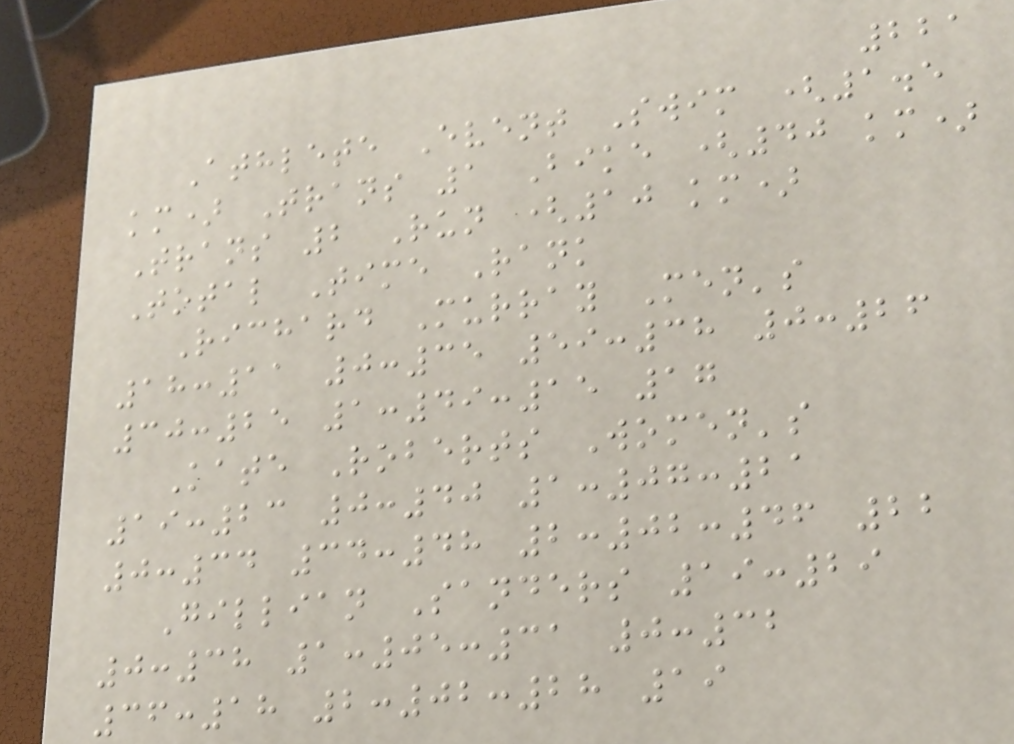221
Athlete Event Swim (1.5
km) Trans 1 Bike (40 km)
Trans 2 Run (10 km)
Total Time Rank
Richard Murray Men's
18:11 0:35 59:38 0:26
30:25 1:49:15 17
Kate Roberts Women's
19:23 0:40 1:07:21
0:34 34:48 2:02:46 22
Gillian Sanders 19:29
0:38 1:05:31 0:32
36:18 2:02:28 19
